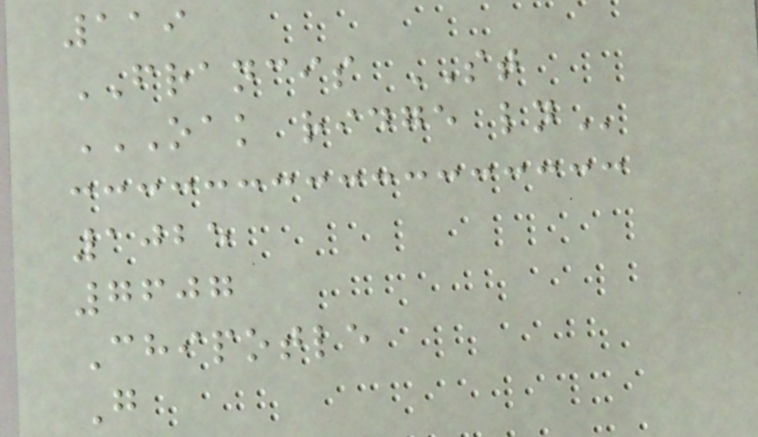119
FRANCIS ST
OAK RIDGE LN
1025
7607
Chipotle
G
